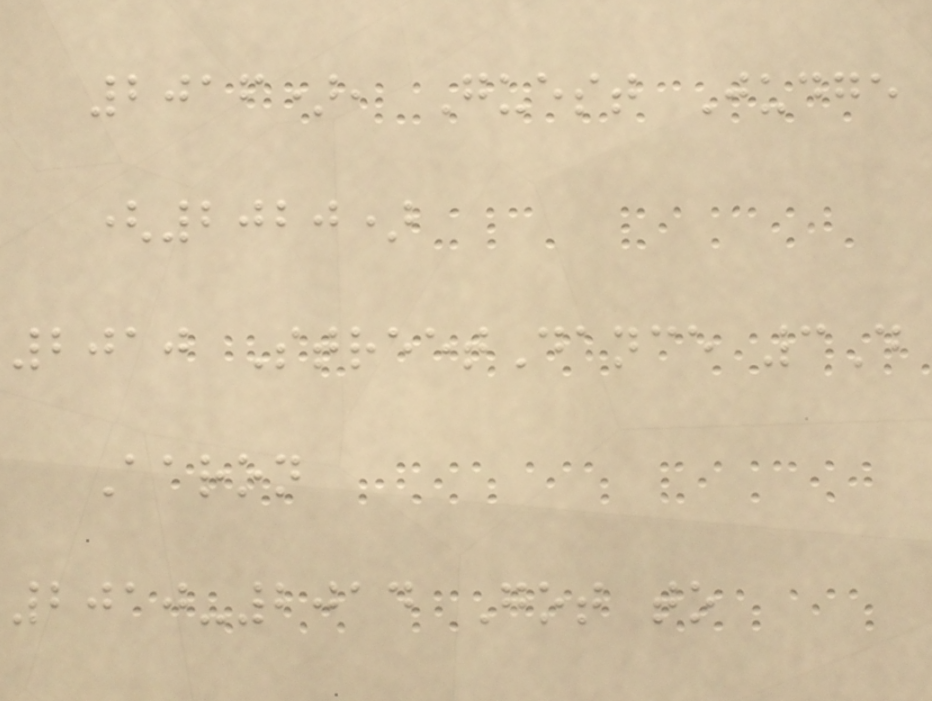2016), Guest Judge
(2020)
2010 StreetDance 3D
Aaron
2010-2014 Got to
